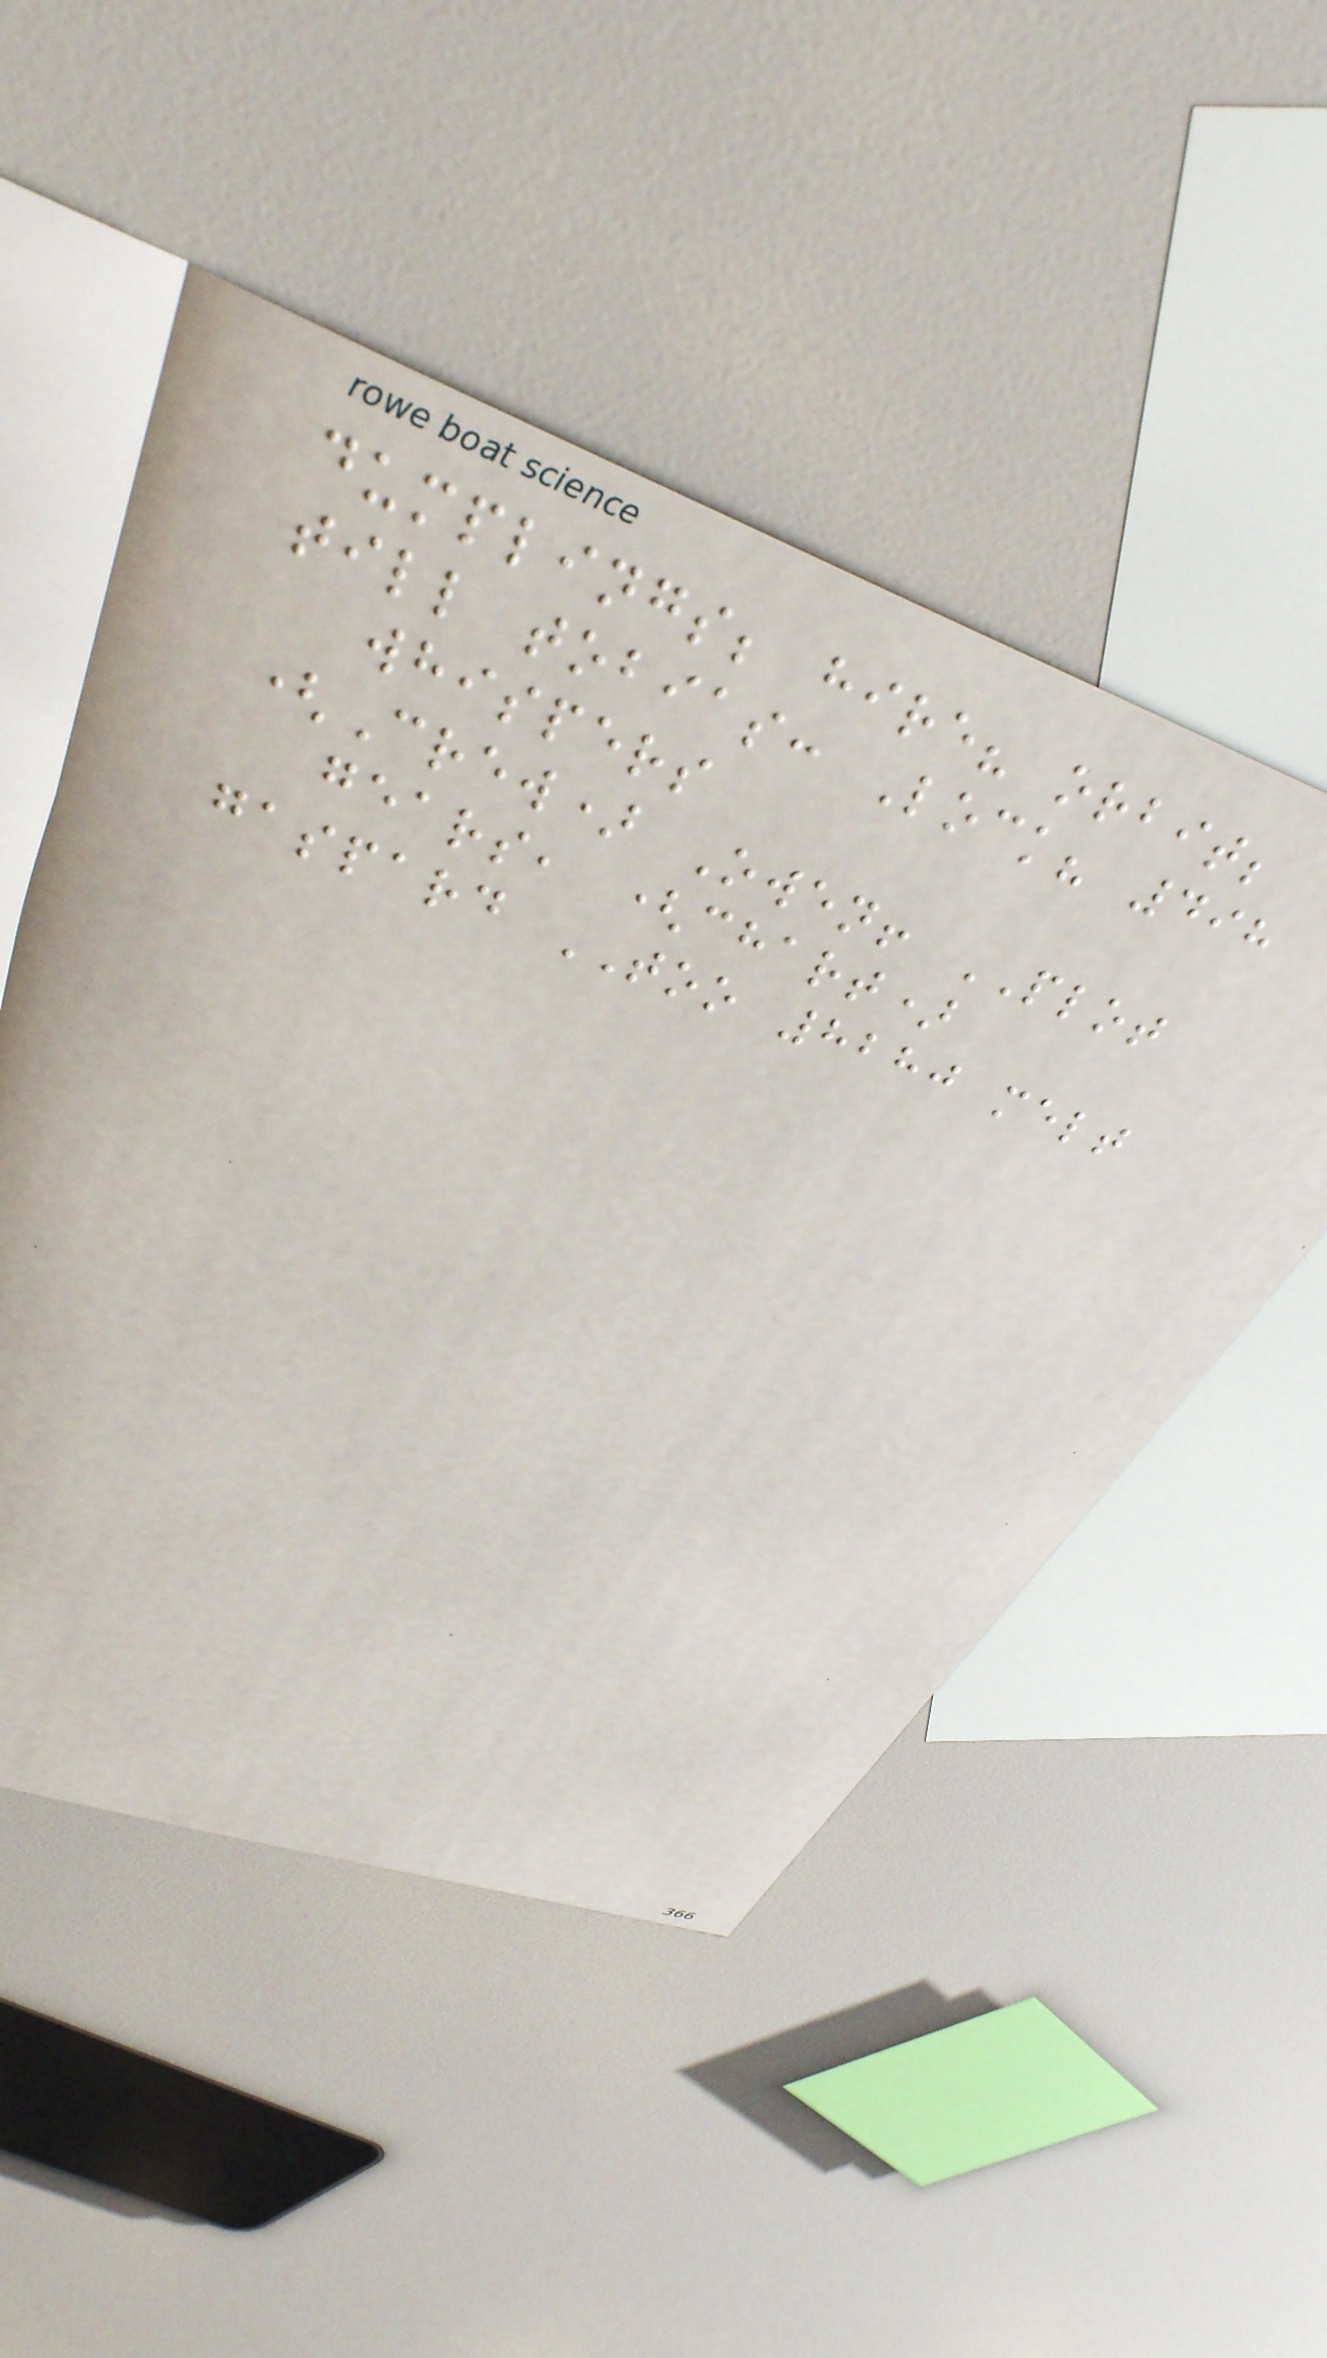dumplings; hire? orbit;
till tobias: Lock? 498
whispers
(Crew) Owen! PLOT
gears, (chart)
gaspard TOO 8280 melt
